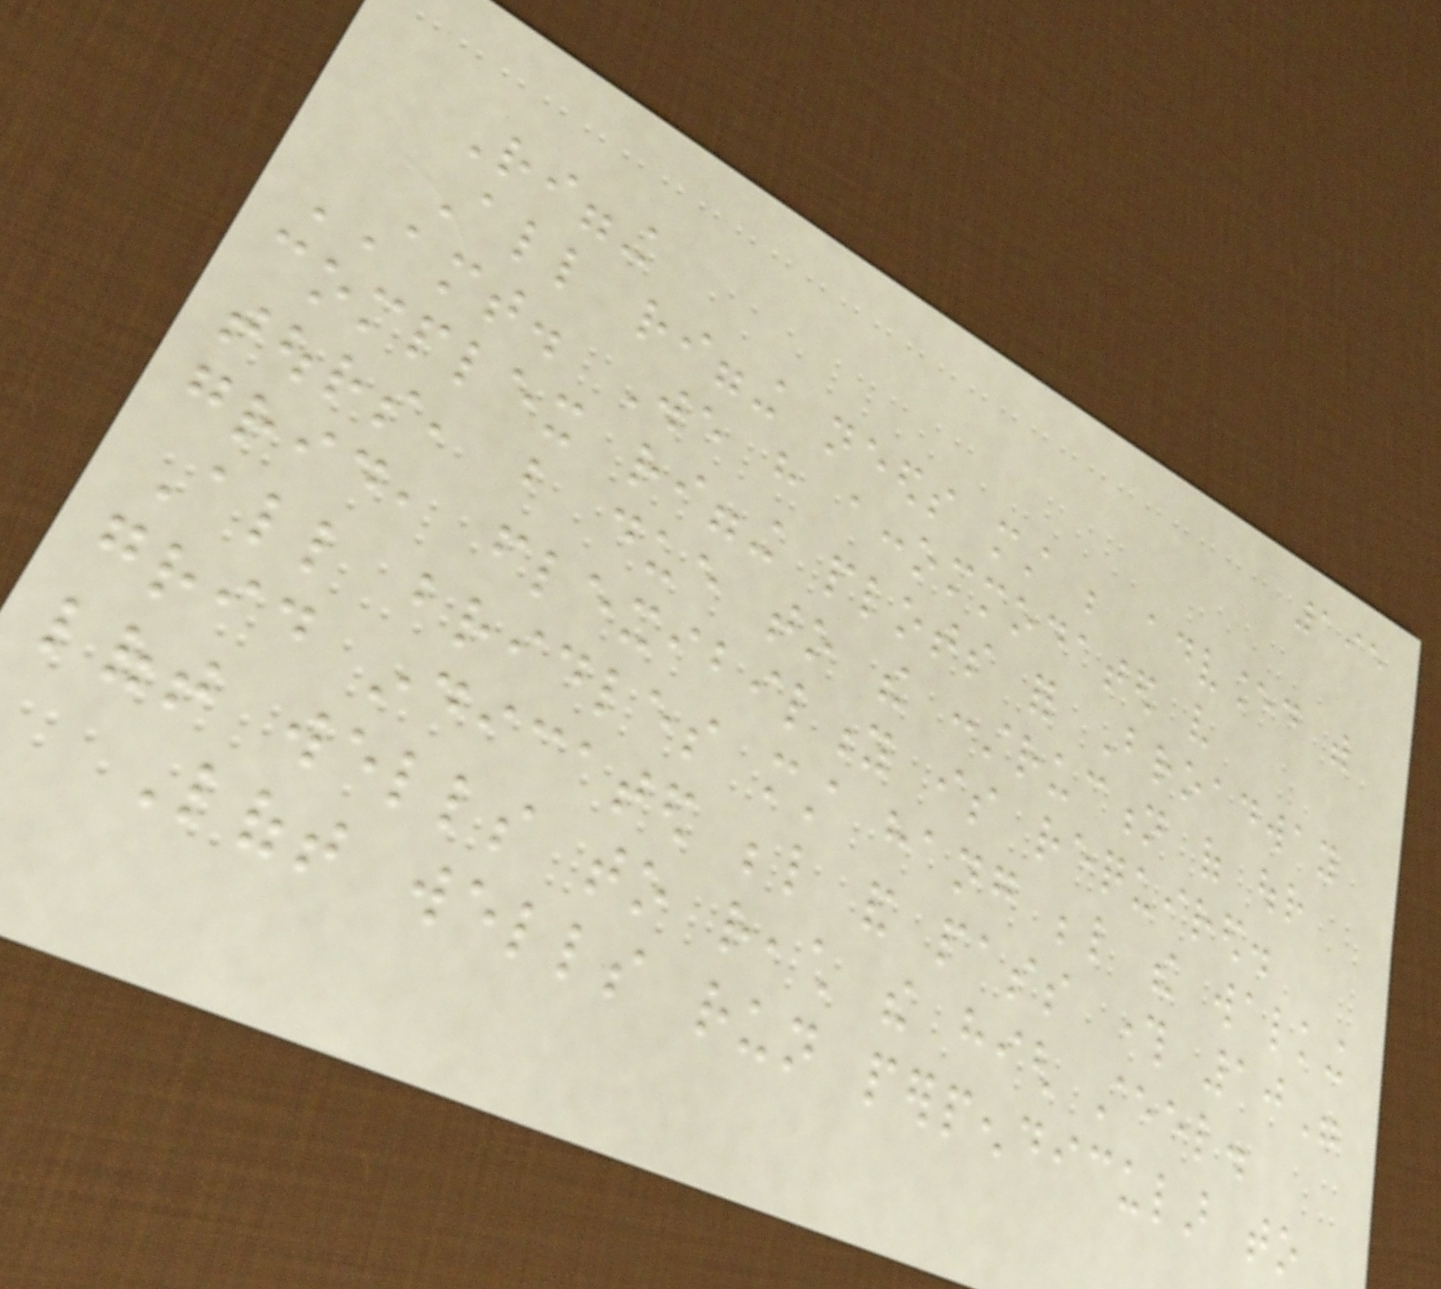195
Rigging
All rigging needs must be advanced with
AMT. We have accommodated very
complex rigging plots for Broadway
tours, but due to the construction of our
grid, flexibility is required.
All bridles must hang below the walking
grid indicated below and pass through 10"
loft wells to reach the high steel.
Loft wells run perpendicular to
